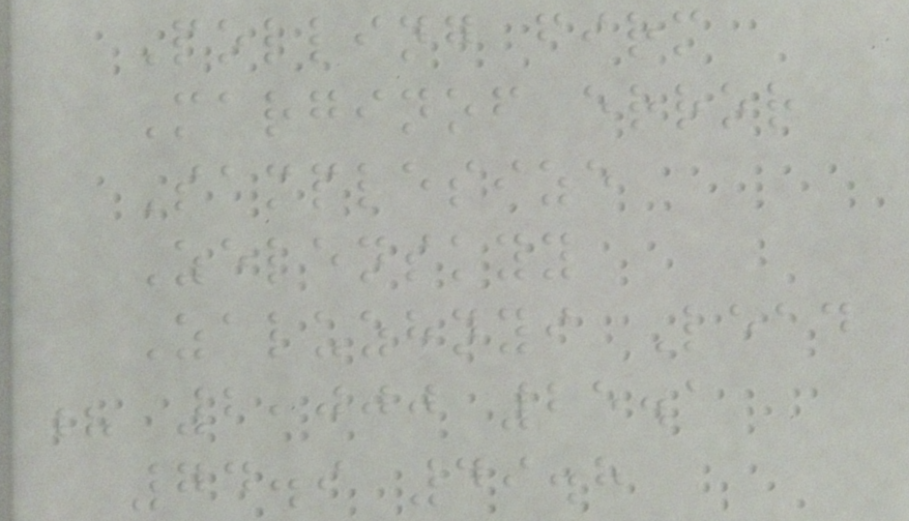Polling firm
Marginof error
Samplesize
Zelenskyy
Zaluzhnyi Lead
? 2,000 25.1
74.9 49.8
